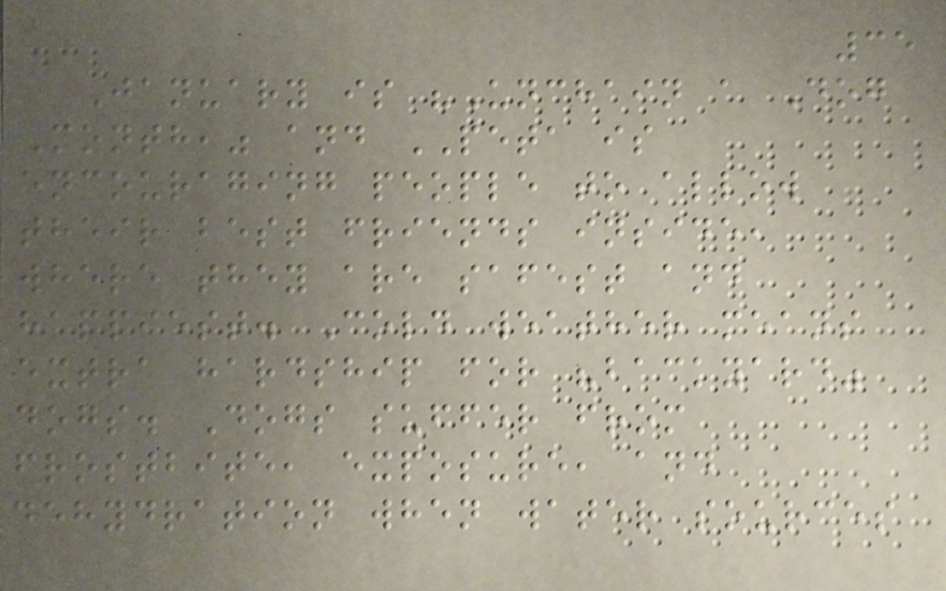35
January is "Unchain a Dog
Month," and PETA is
encouraging people to allow
their best friends inside,
where they are safest and
happiest. Cold weather means
extra hardship for "backyard"
dogs. Dogs suffer from
frostbite, exposure, and
dehydration when water sources
